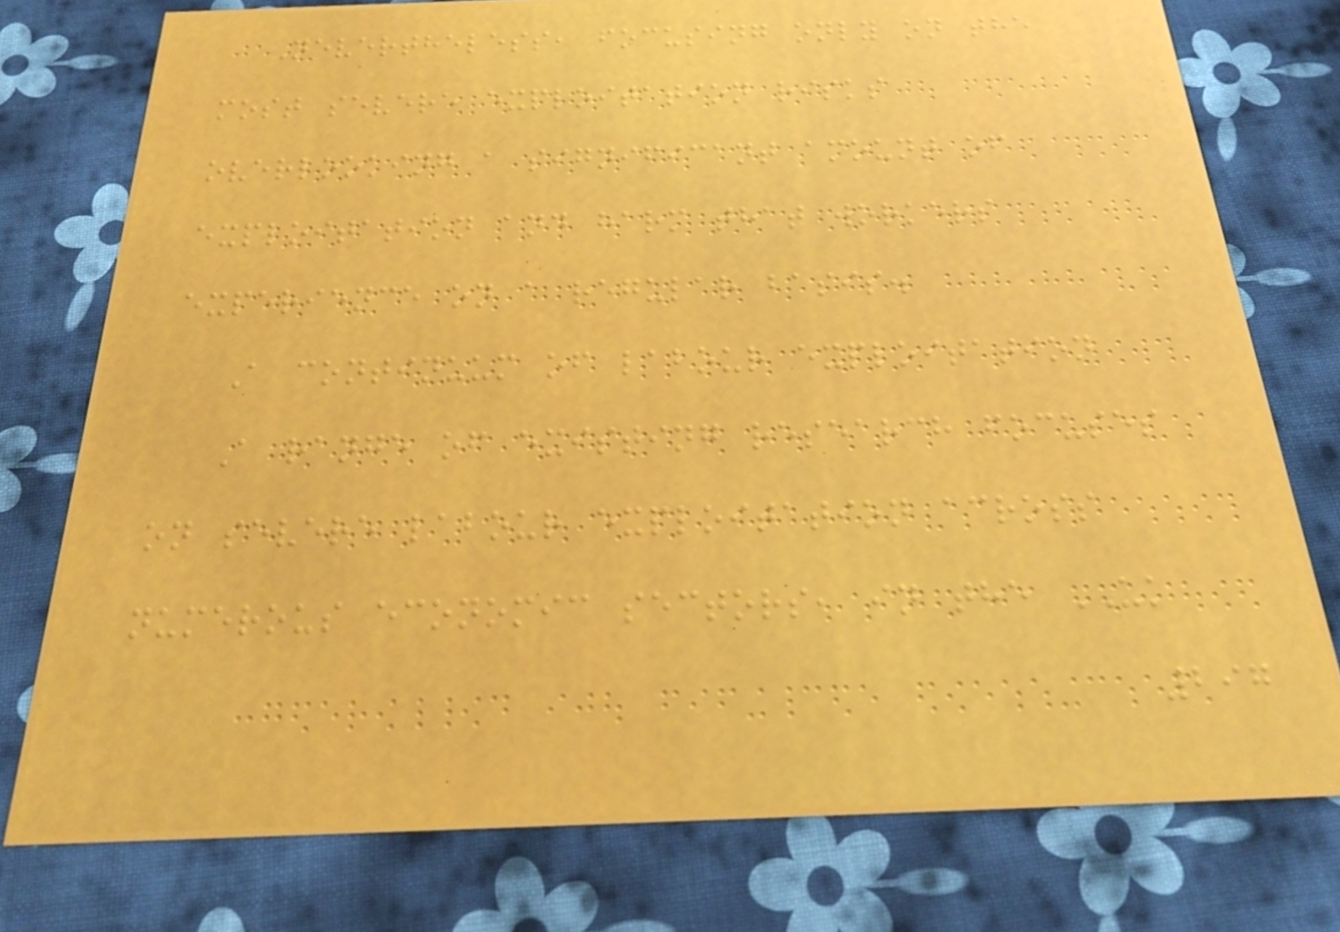Nevertheless, focusing only on the
most severe exploitation risks
overlooking a significant amount of
exploitation and harm that workers
experience on a regular basis.
A continuum of labour exploitation
A range of existing research focuses
on severe labour exploitation across
numerous economic sectors, in the UK
297
